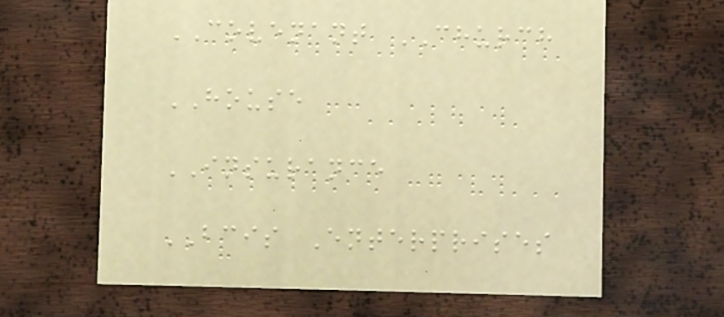COVENANT CHURCH
HOUSE
INSURANCE
BCIS Enterprises
